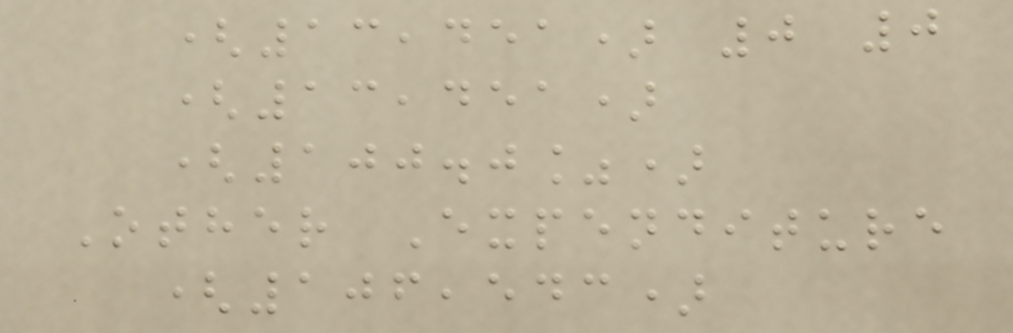(13,451) 0 0
(13,451)
(100.0%)
Other Expenditure
(106,543)
